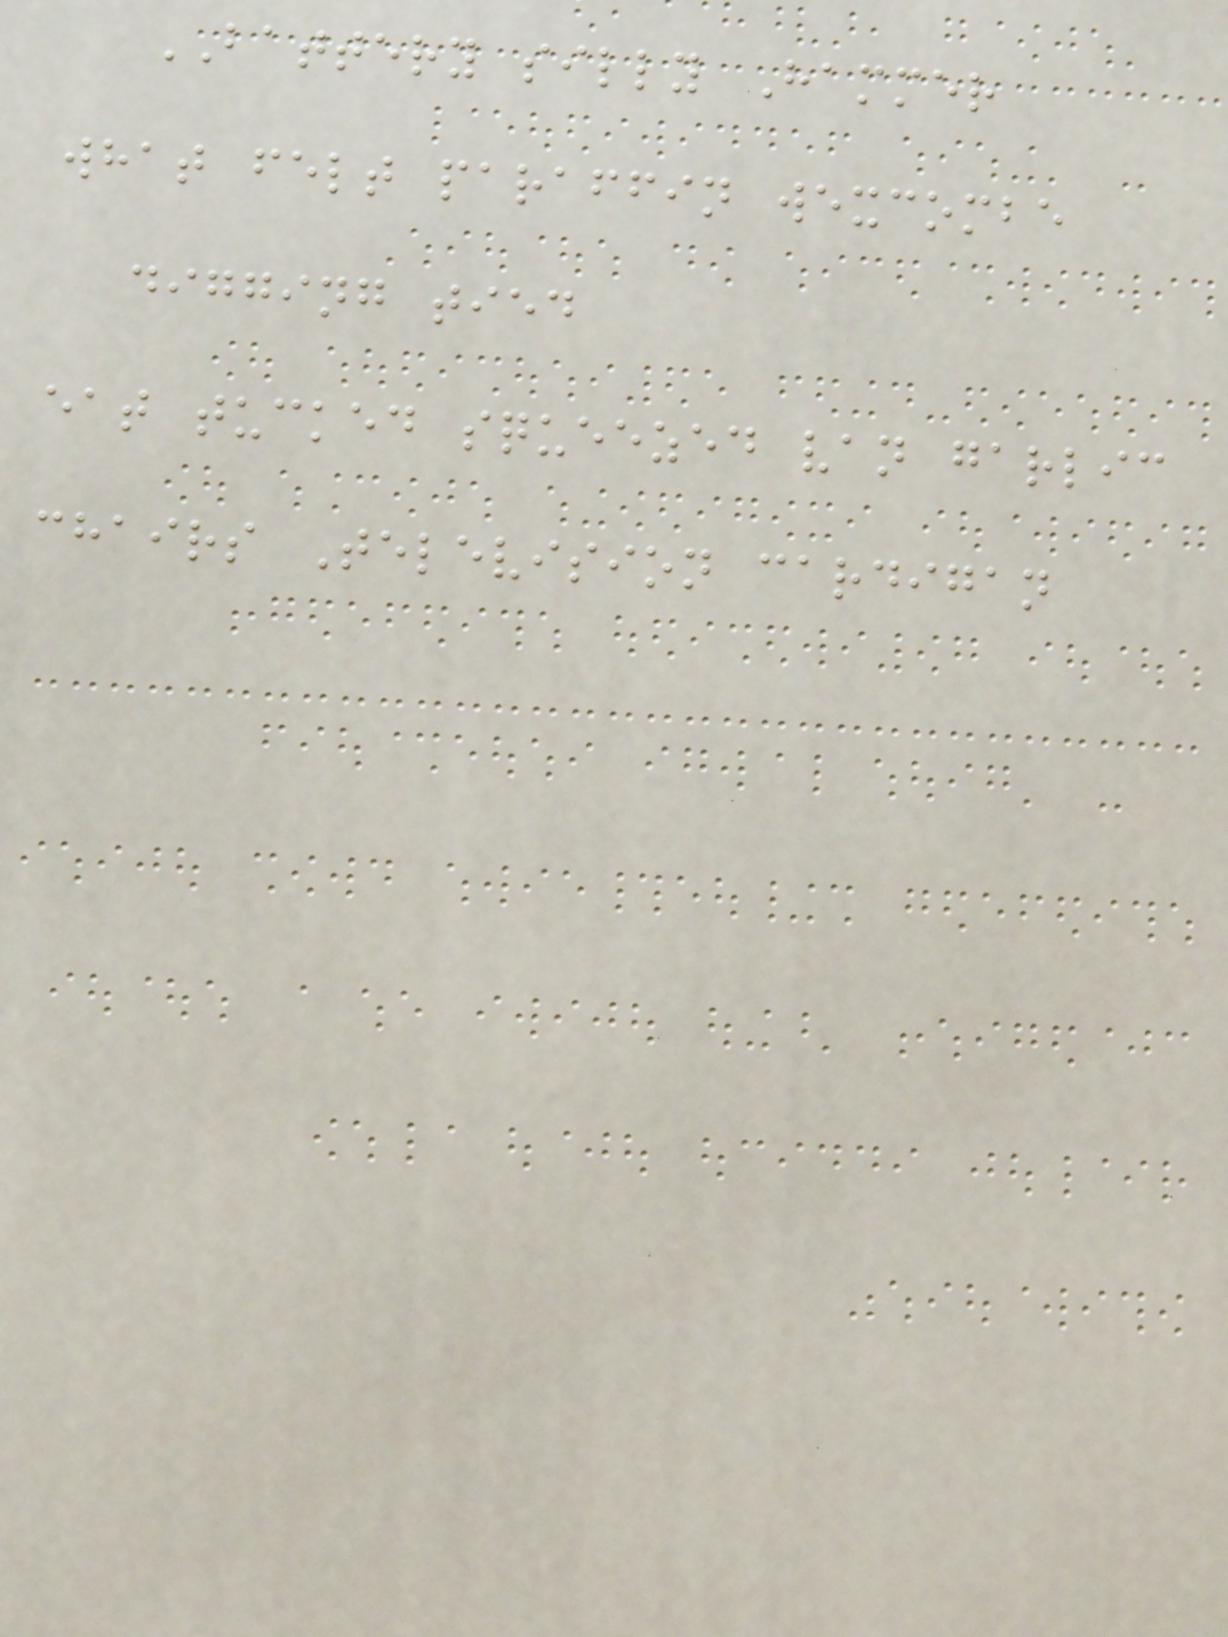BATTERY silly Hammer
what felt paraffin wexcombe
digging tied
eat tucked squeezed van garlic
chairs Television cardigan
